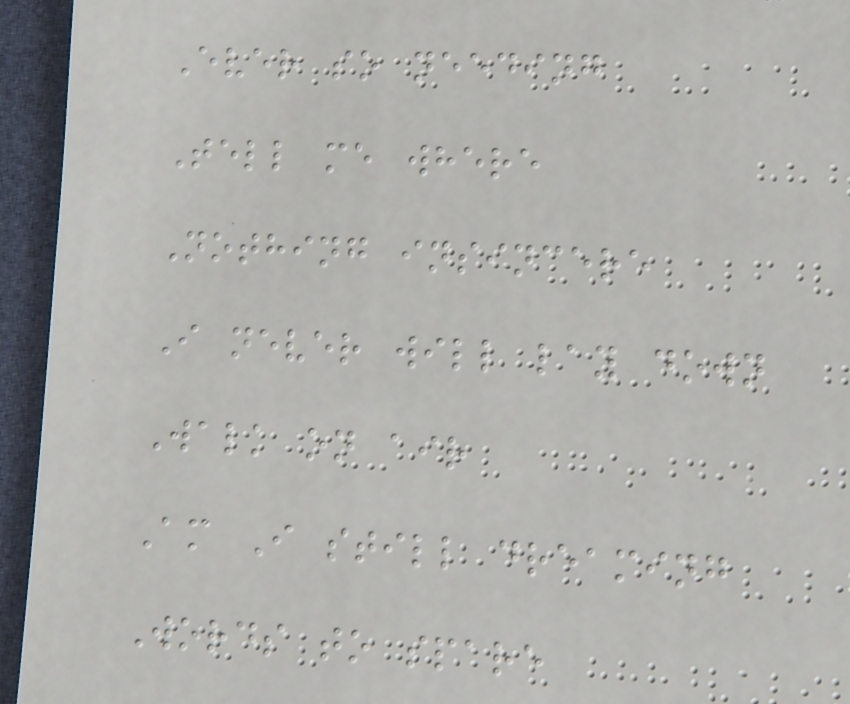Ever so needing
Tell me where
Nothing insincere
I never will lay down
Walk on air
Am I still dreaming
Words to spare
